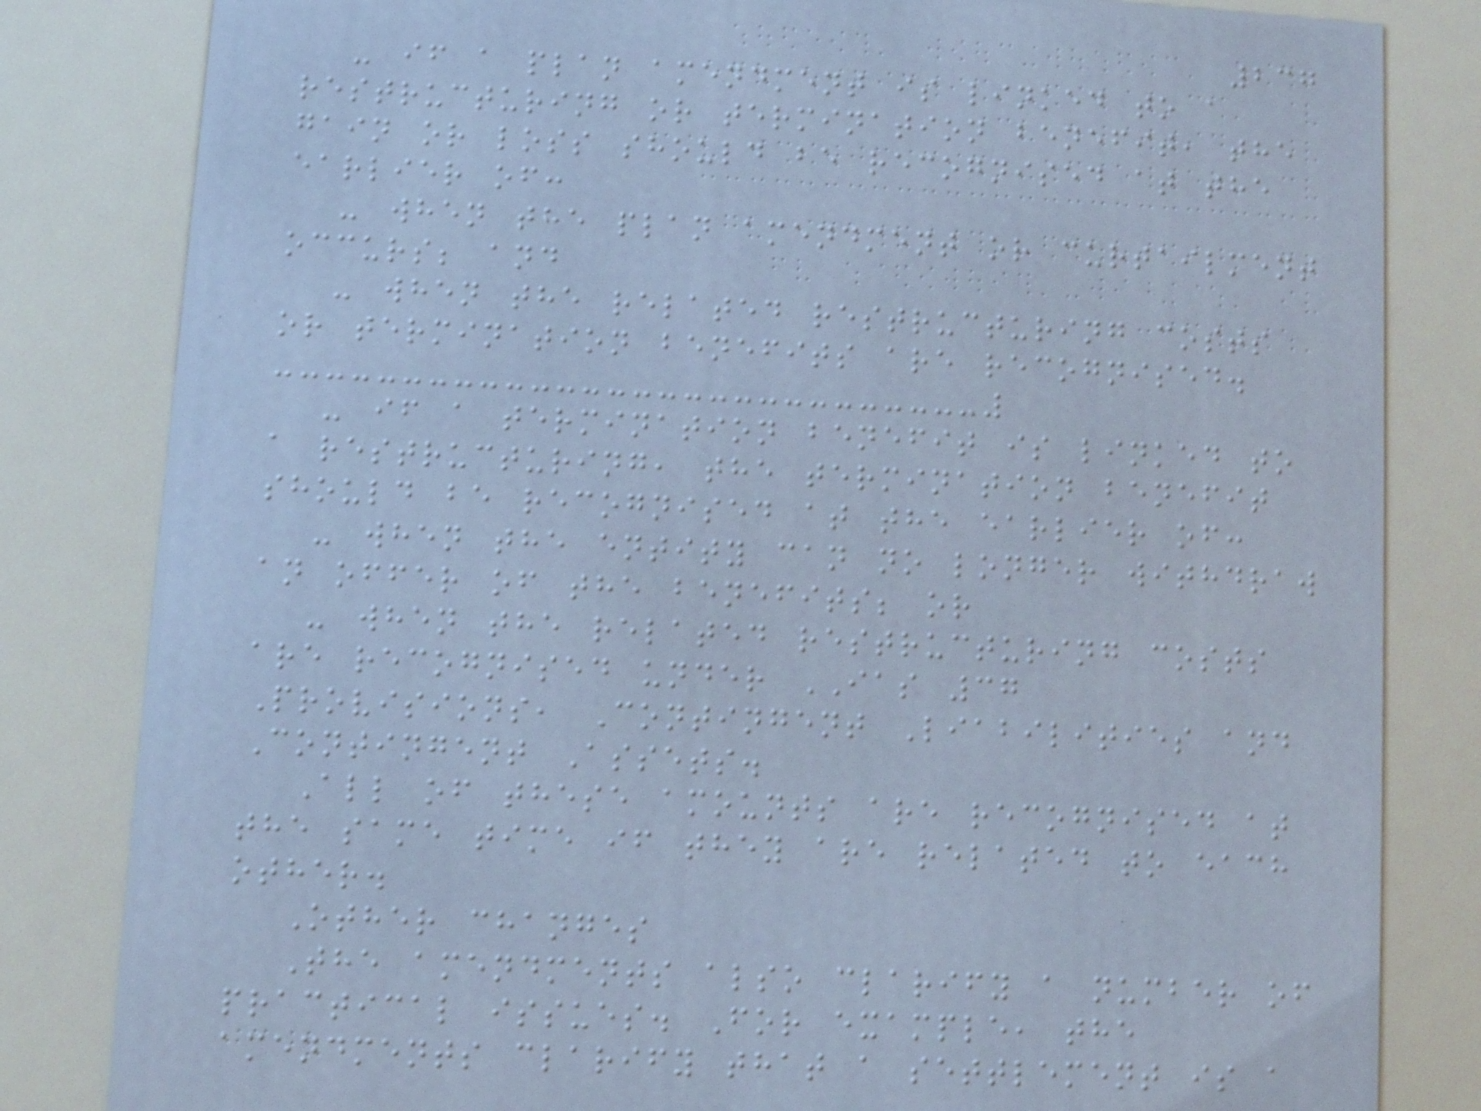237
- if a plan amendment is linked to a
restructuring or termination benefit, the
gain or loss should be recognised at the
earlier of:
- when the plan amendment or curtailment
occurs; and
- when the related restructuring costs
or termination benefits are recognised.
- if a termination benefit is linked to
a restructuring, the termination benefit
should be recognised at the earlier of:
- when the entity can no longer withdraw
an offer of the benefits; or
- when the related restructuring costs
are recognised under IAS 37
Provisions, Contingent Liabilities and
Contingent Assets.
All of these amounts are recognised at
the same time if they are related to each
other.
Other changes
The amendments also clarify a number of
practical issues. For example, the
amendments clarify that a settlement is a
